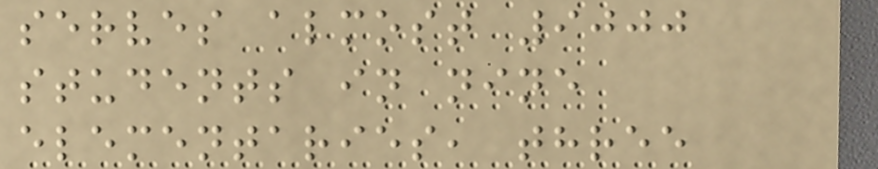serves almost 9000
students in nine
elementaries, three
